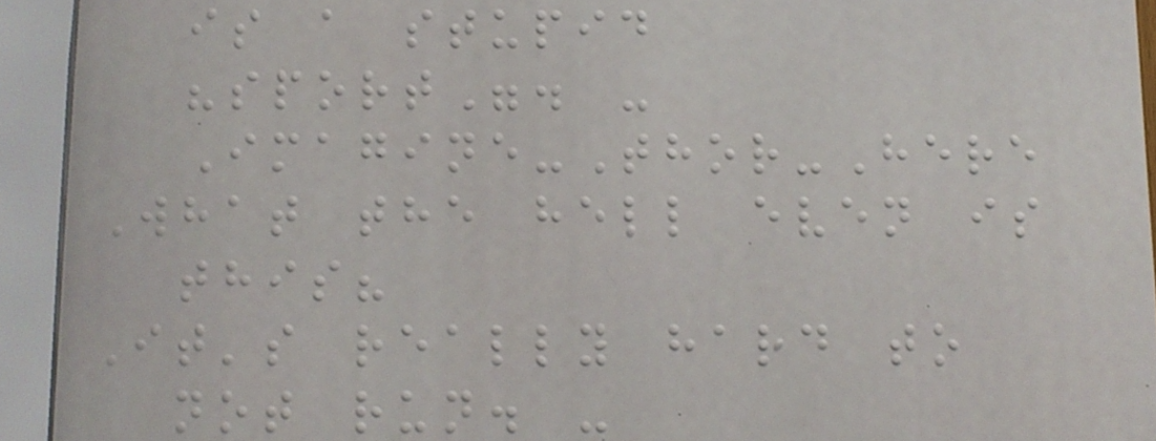is a stupid
"sport". -
Imagine-Thor-Here
What the hell even is
this?
It's really hard to
not run. -
